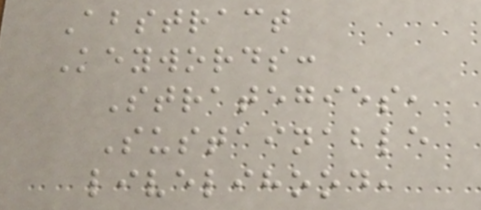Abstract
Keywords:
Strategies,
Sustainable
livelihood,
